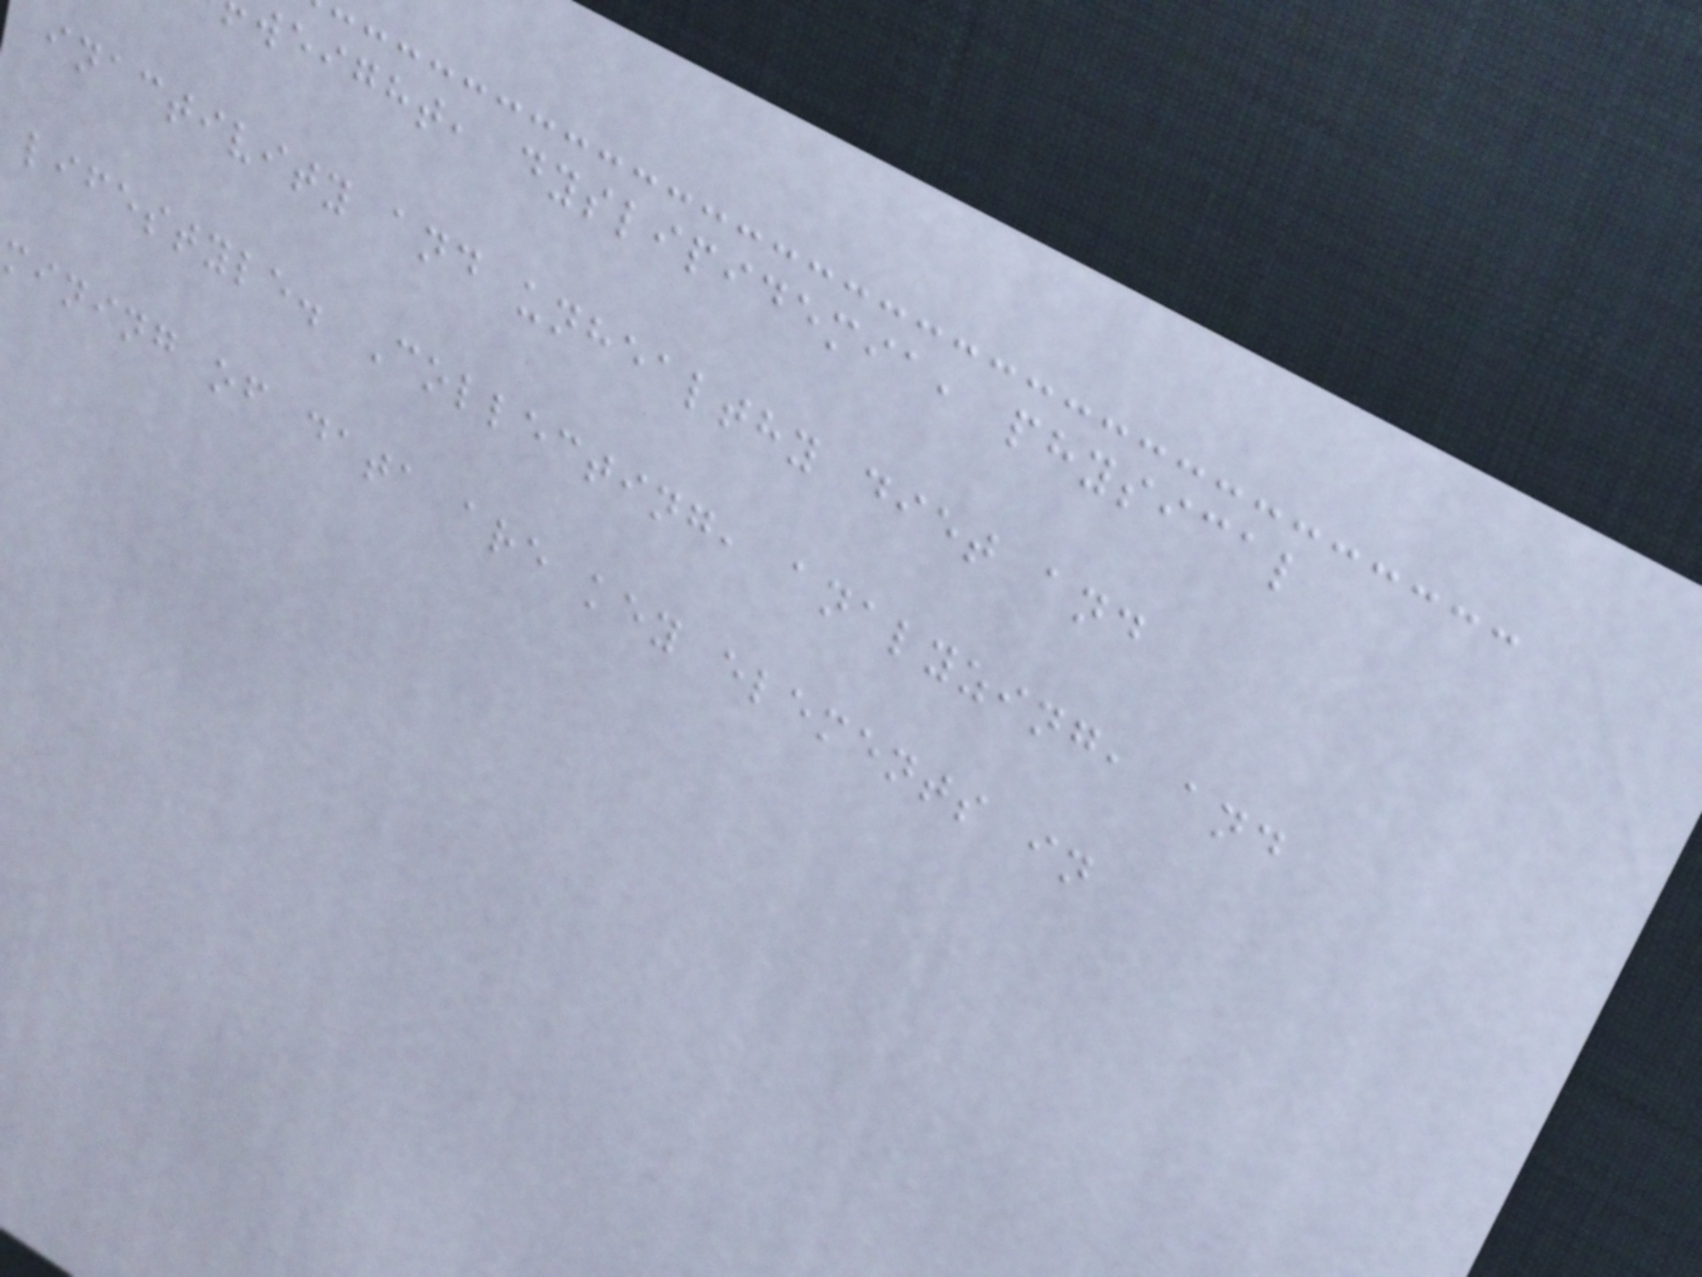weight, dyslipidemia, physical
inactivity and unhealthy diet and
lifestyle. Collecting, analyzing, and
mining of data are key elements in
